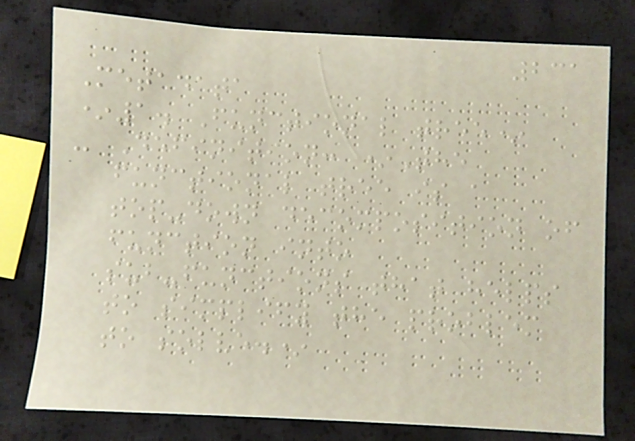231
Metadata
*1. Functional tree*
- Definition: *The
functional tree is a
top-down decomposition of
function into
sub-functions that helps
to simplify the problem
to solve.*
